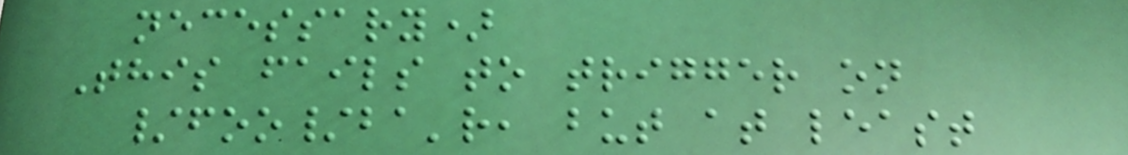necessary)
This fails to trigger on
/foo/ba'r, but at least
